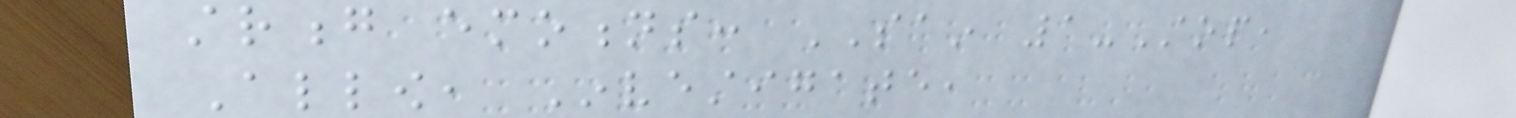strong emotions: SAIN 1-Stop,
Allow, Investigate,
